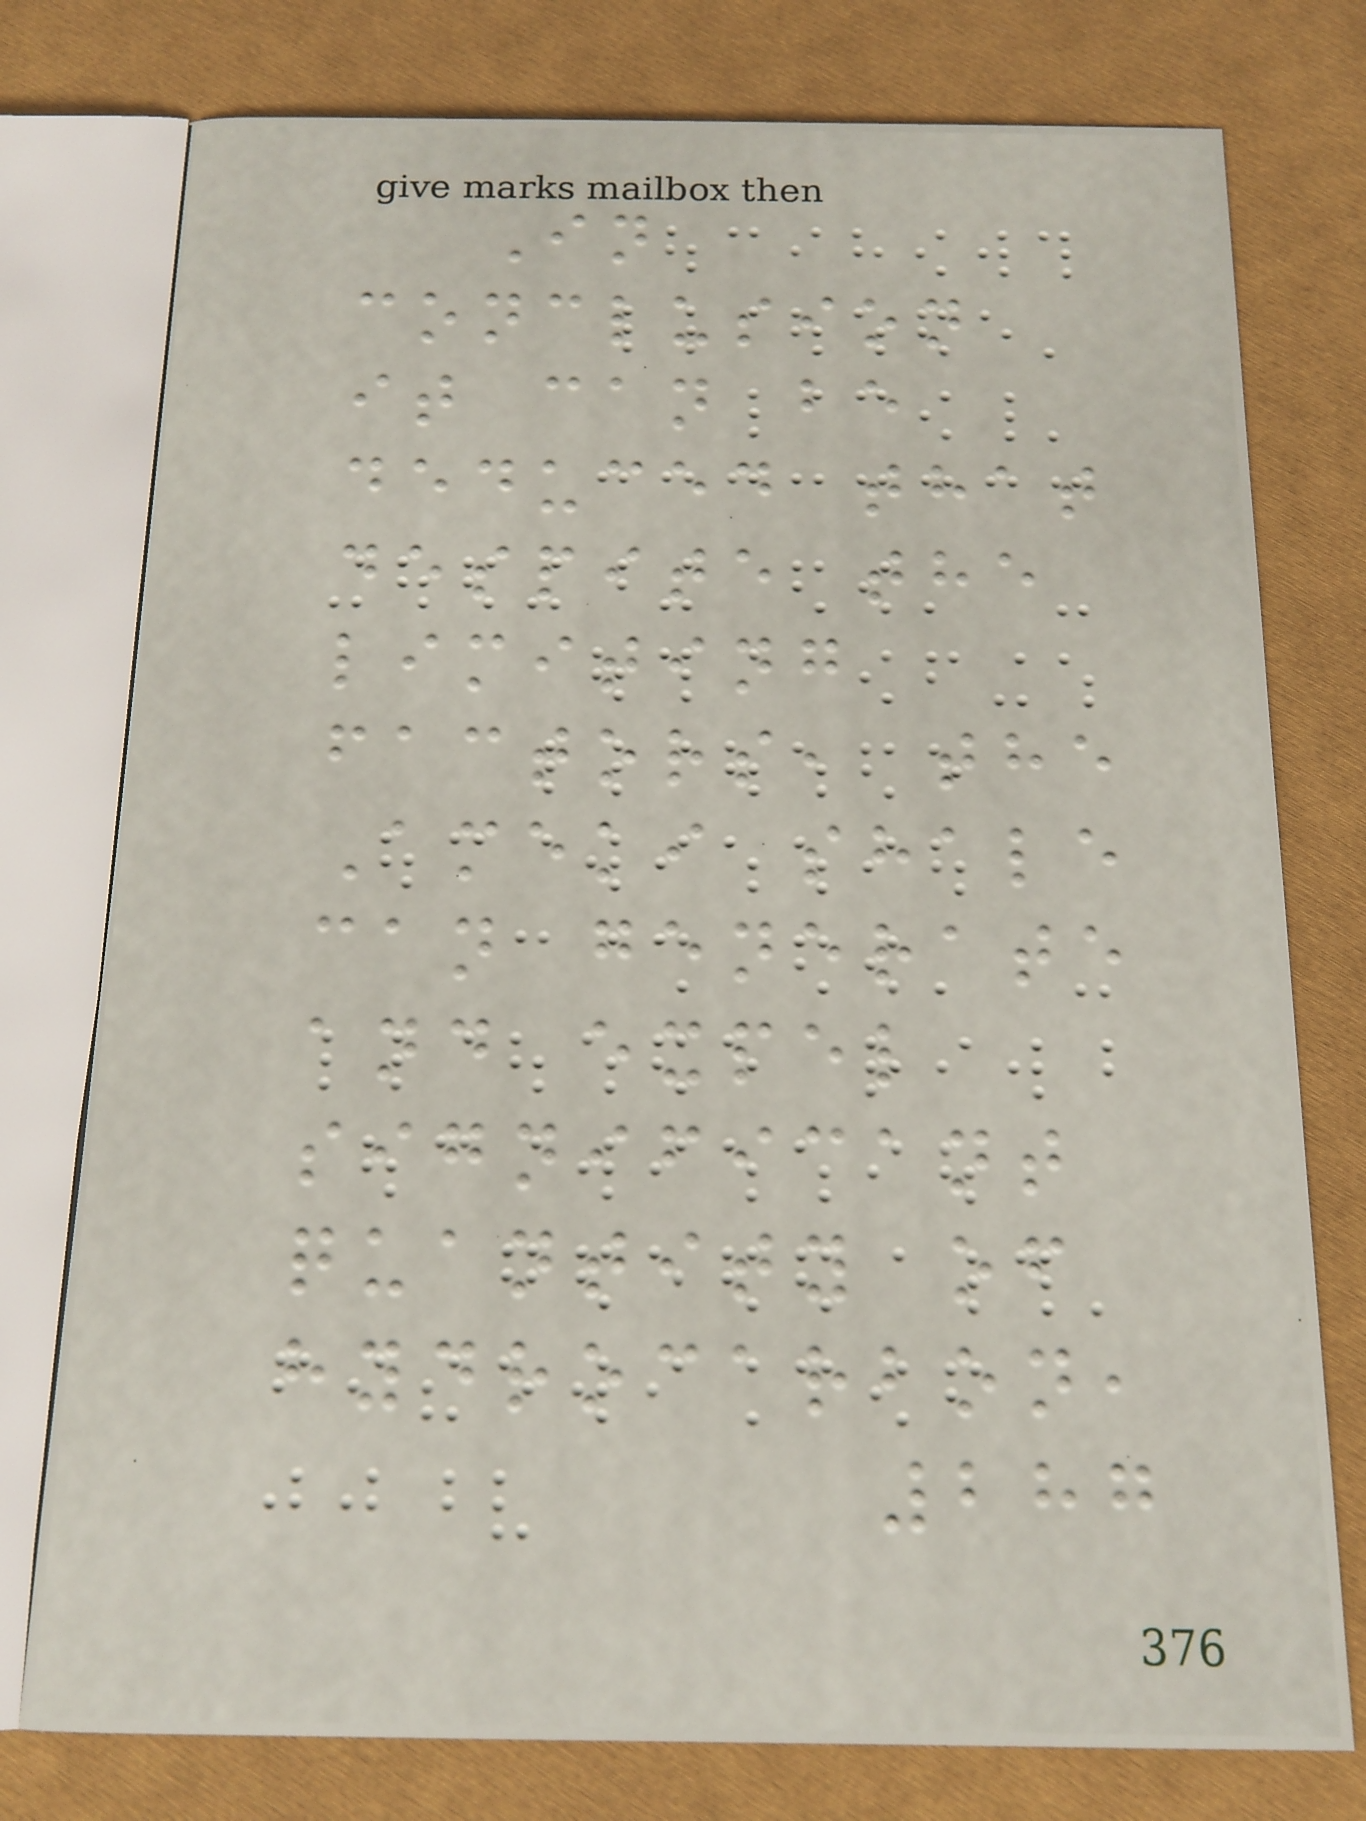In
conclusion
it can be
deduced that
despite the
limiting
factors, the
Ameki shale
can generate
and expel
significant
quantity of
hydrocarbon,
287
